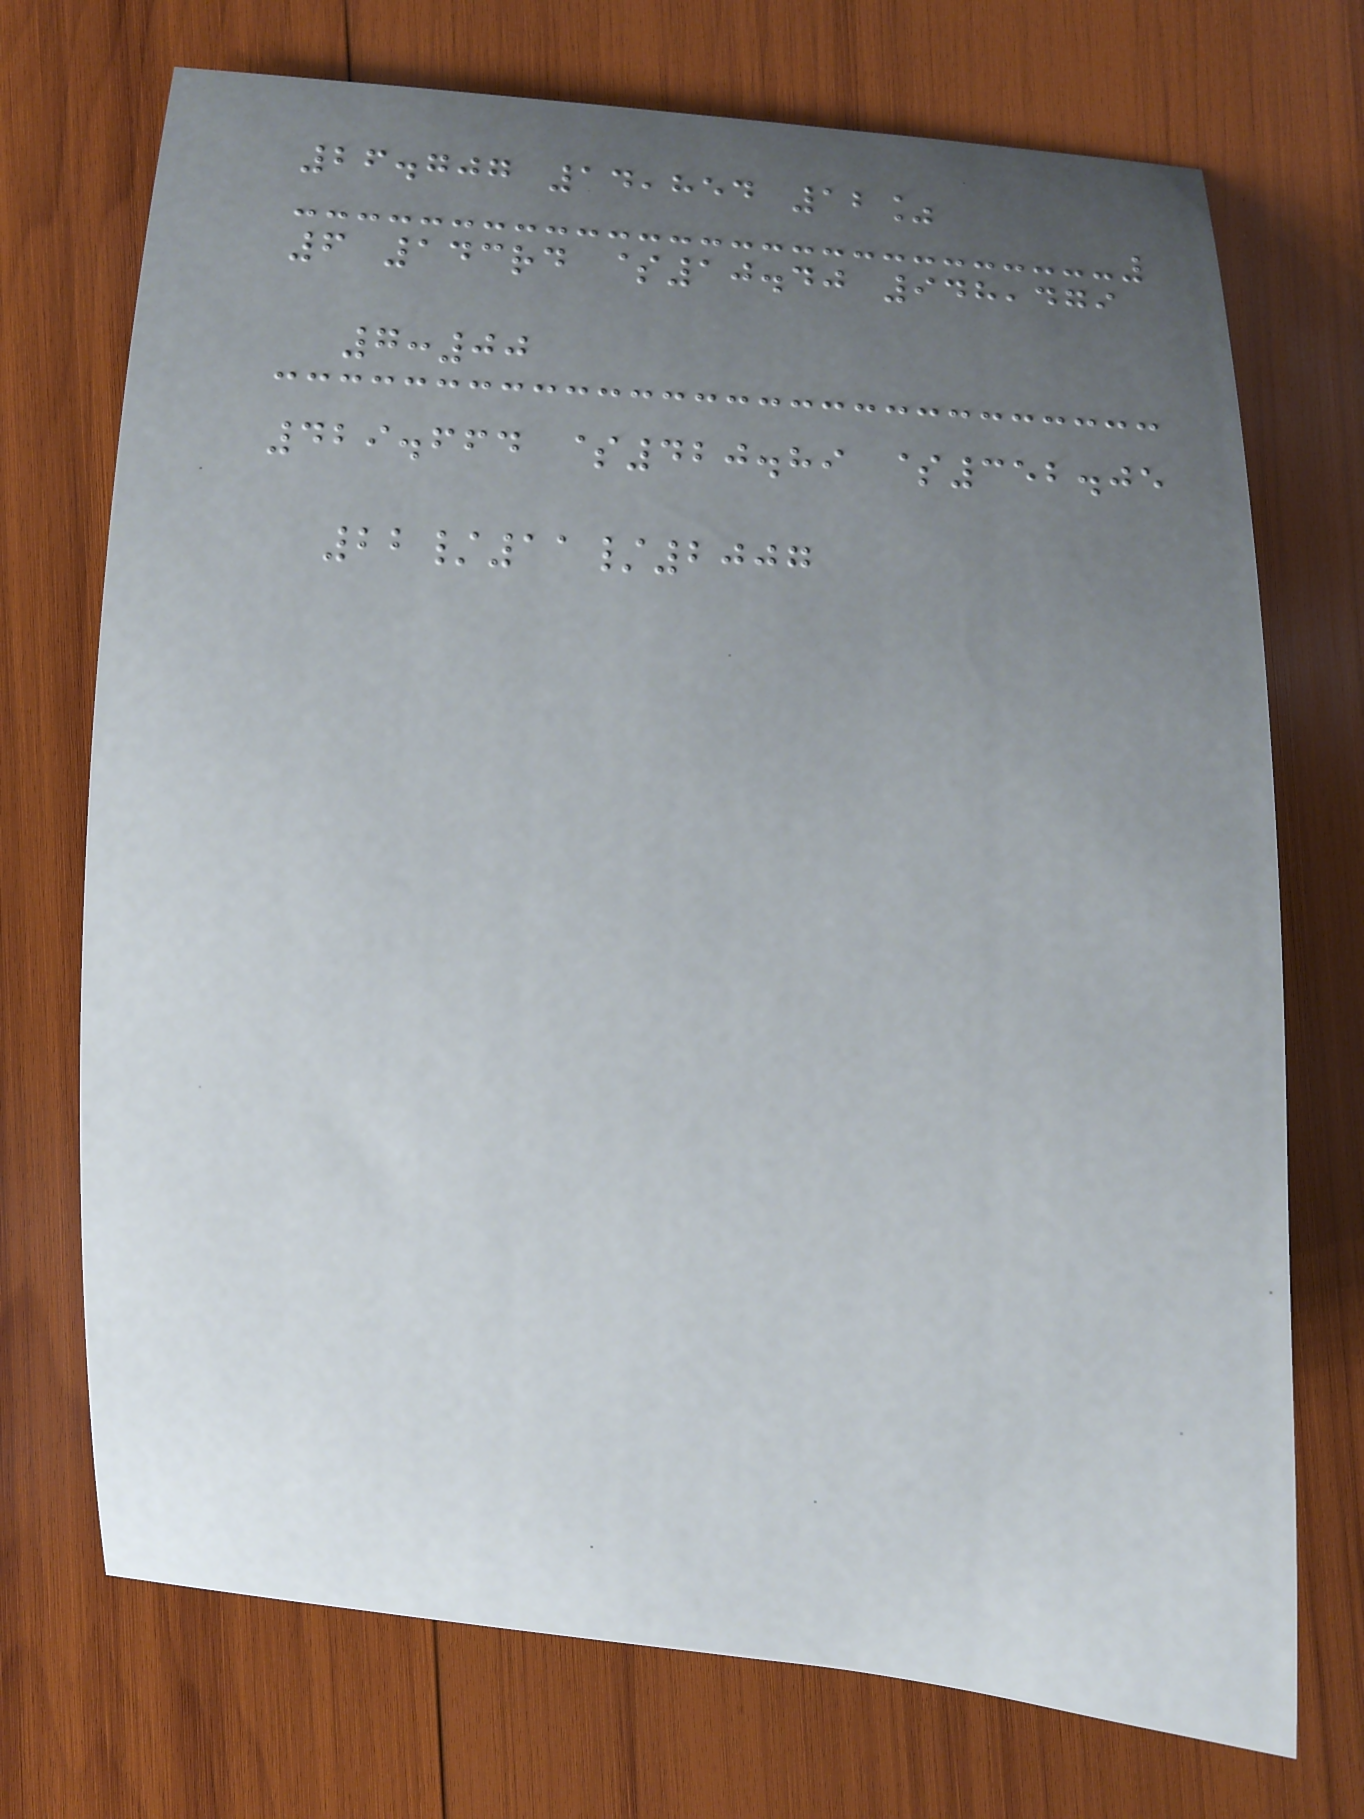26.707 14,854 12%
6 143rd $10.40 948,479
7:00
429.664 $420.89 $352.05
22/11/2007
